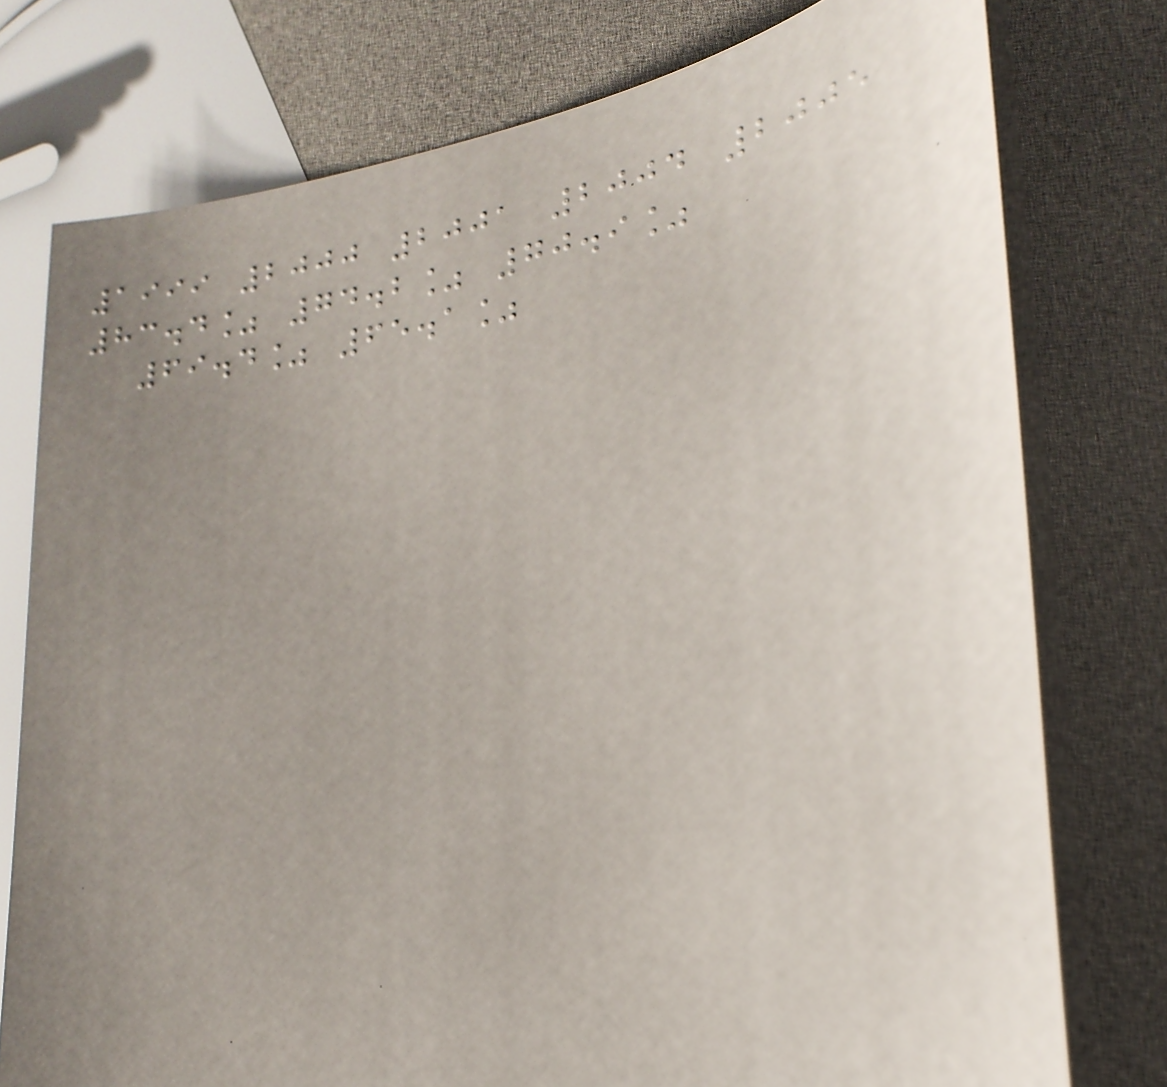1999 2000 2001 2004 2005
83.4% 74.2% 70.9%
69.4% 65.1%
